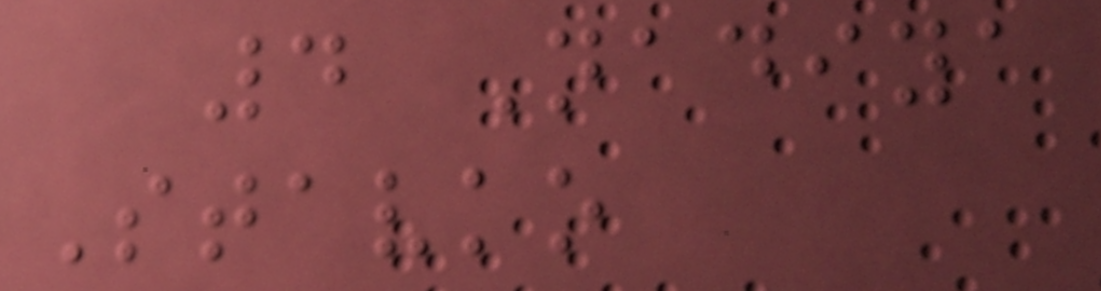4 Nadiya
Stavko
